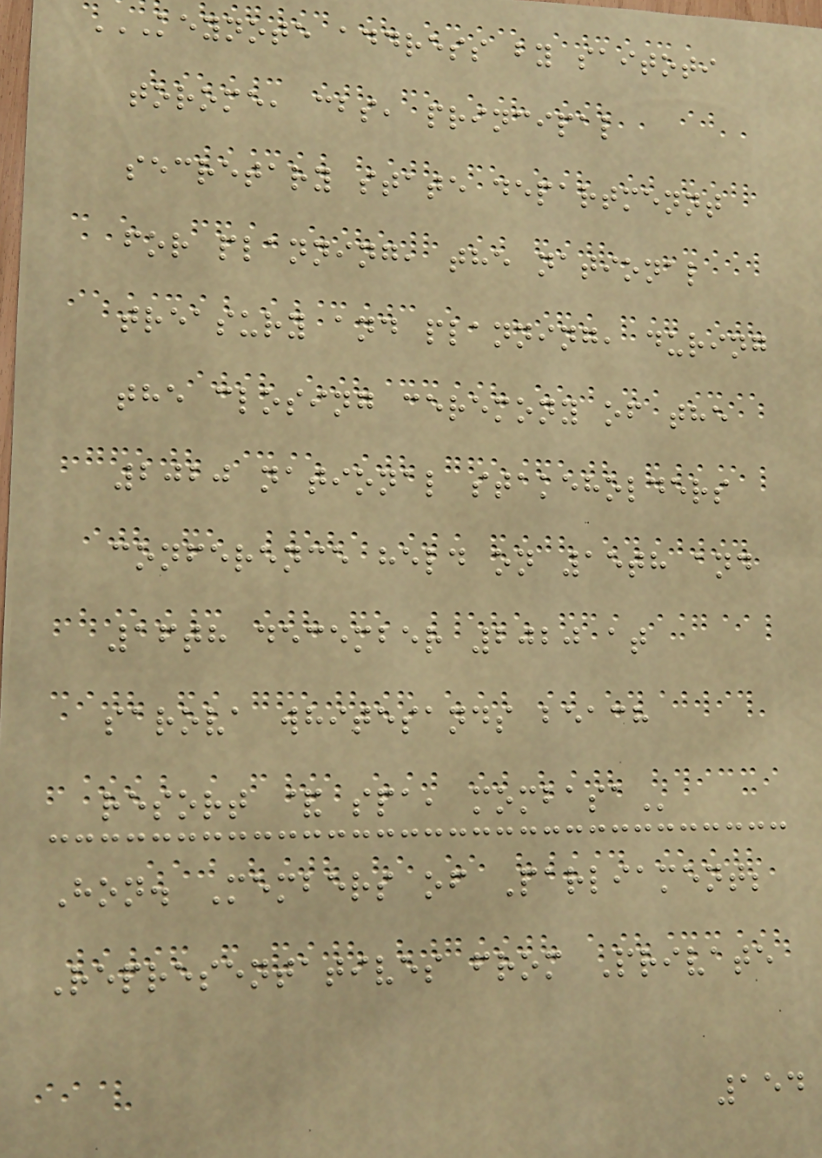KEYNOTE ADDRESS BY SAITOTI
TOROME, CBS, PRINCIPAL
SECRETARY STATE DEPARTMENNT
FOR PLANNING, THE NATIONAL
TREASURY AND PLANNING, DURING
THE CLOSING CEREMONY OF THE
2020 NATIONAL STAKEHOLDERS
CONFERENCE HELD ON 15TH AND
16TH DECEMBER 2020 AT
SAROVA WHITESANDS BEACH
RESORT & SPA, MOMBASA
Hon. Members of Parliament;
Representatives from Private
154
